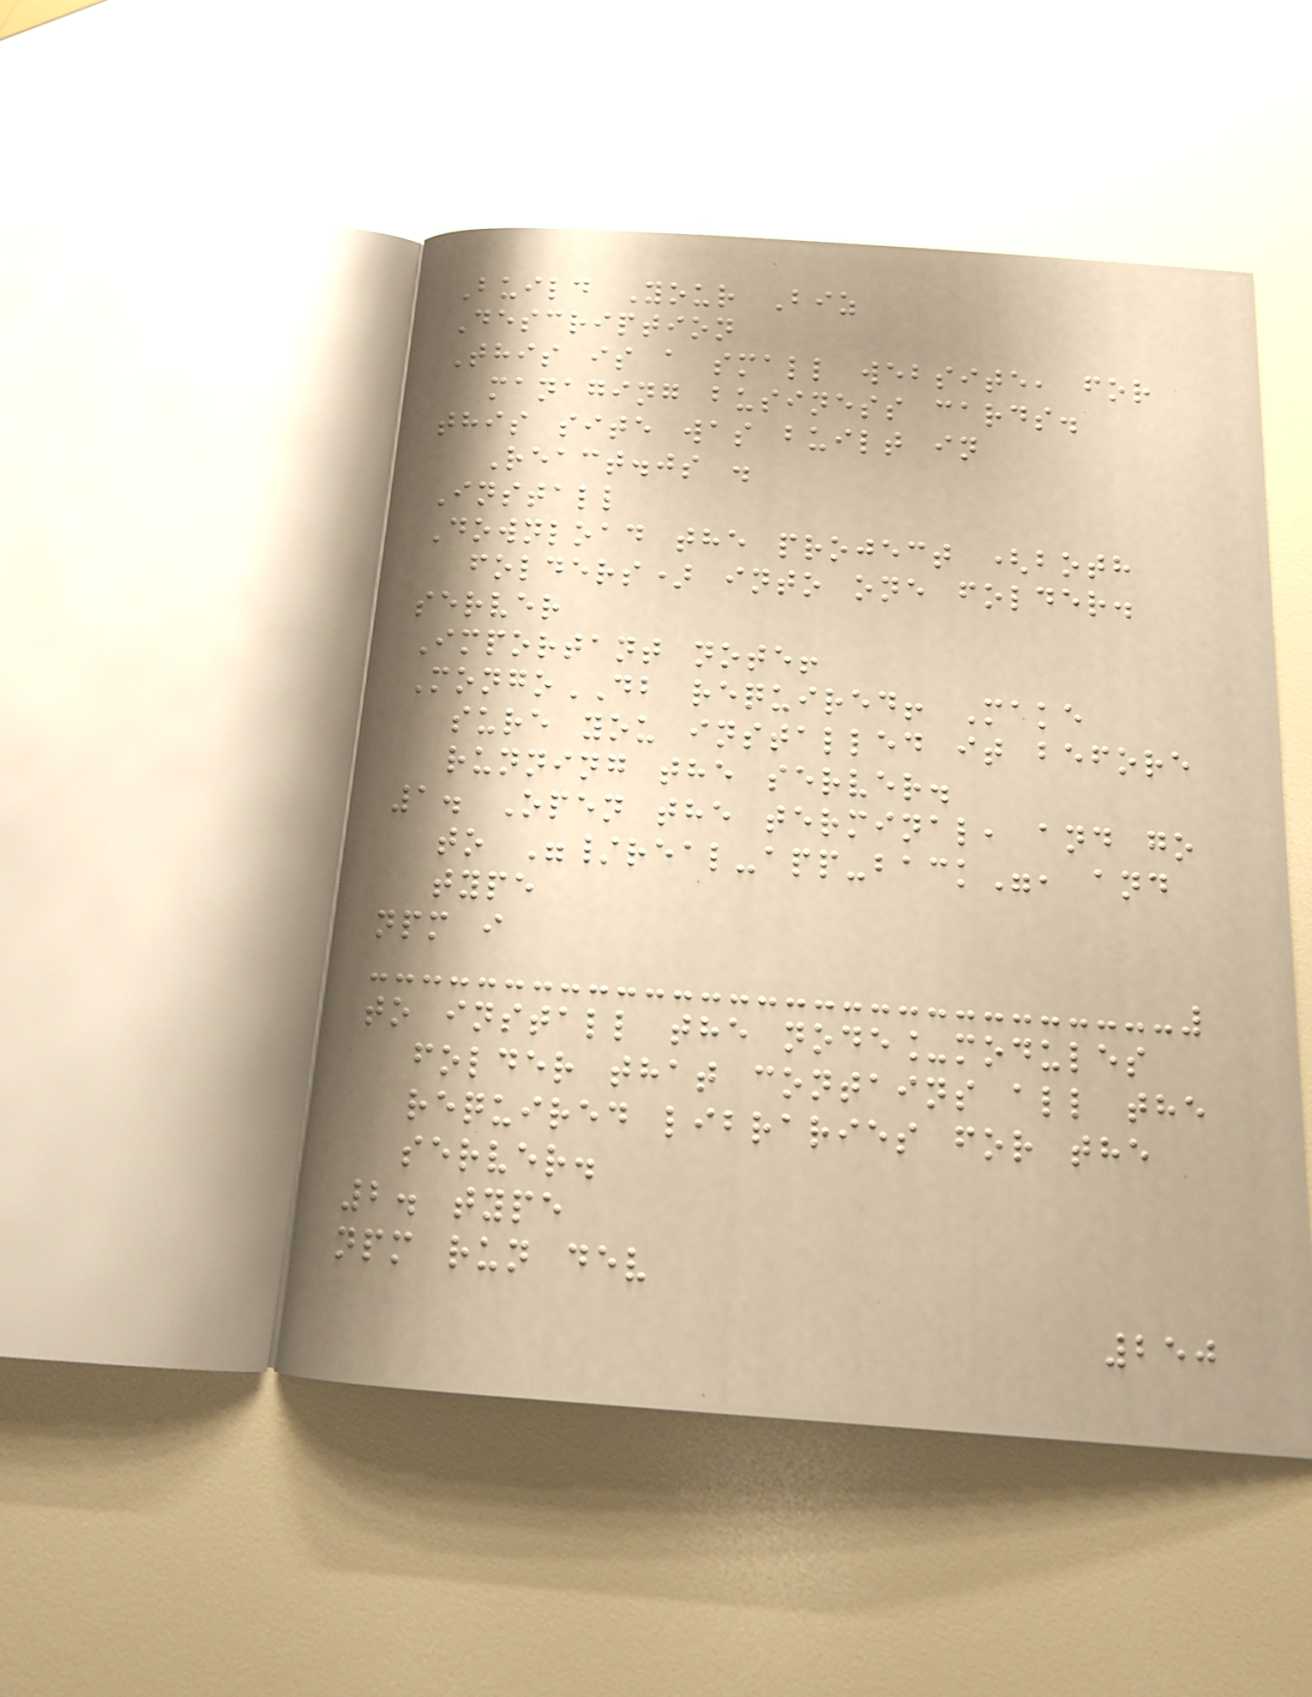Build Your Biz
Description
This is a small website, for
managing business cards.
this site was built in
React.js .
Install
Download the project (both
folders) into one folder.
server
Important note!
MongoDB required! Make
sure you installed it before
running the server.
1. Open the terminal, and go
to "/real-app-back", and
type
npm i
to install the node_modules
folder that contains all the
required libraries for the
server.
2. type
npm run dev
250
